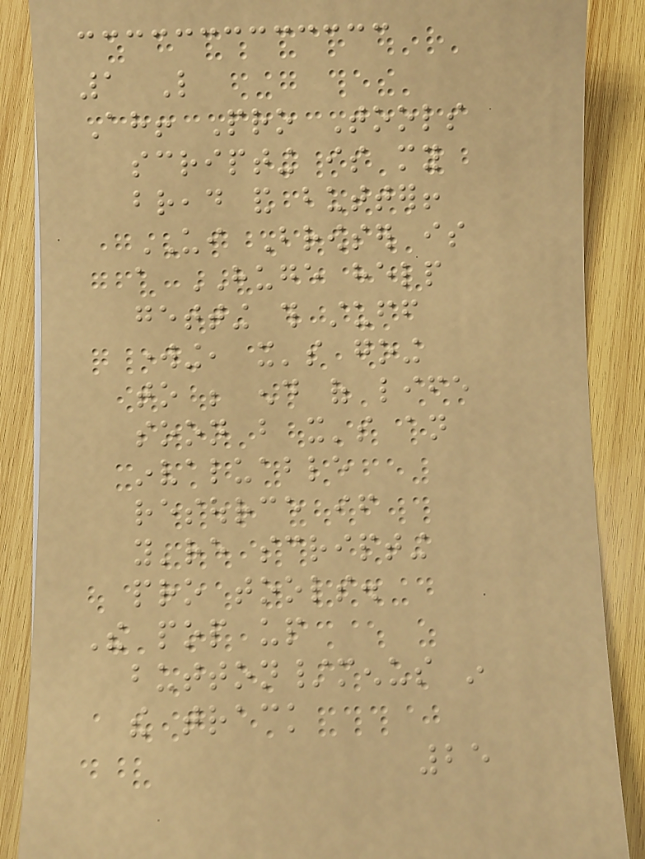1 Like
Ah! Pro Tools
scripting is my
bread and butter!
UI Browser is
a HUGE help
getting this stuff
working, it's going
to be end of life
soon but it's an
invaluable
resource if
you're scripting
pro tools.
The pop up
button/menus in
the track
25
